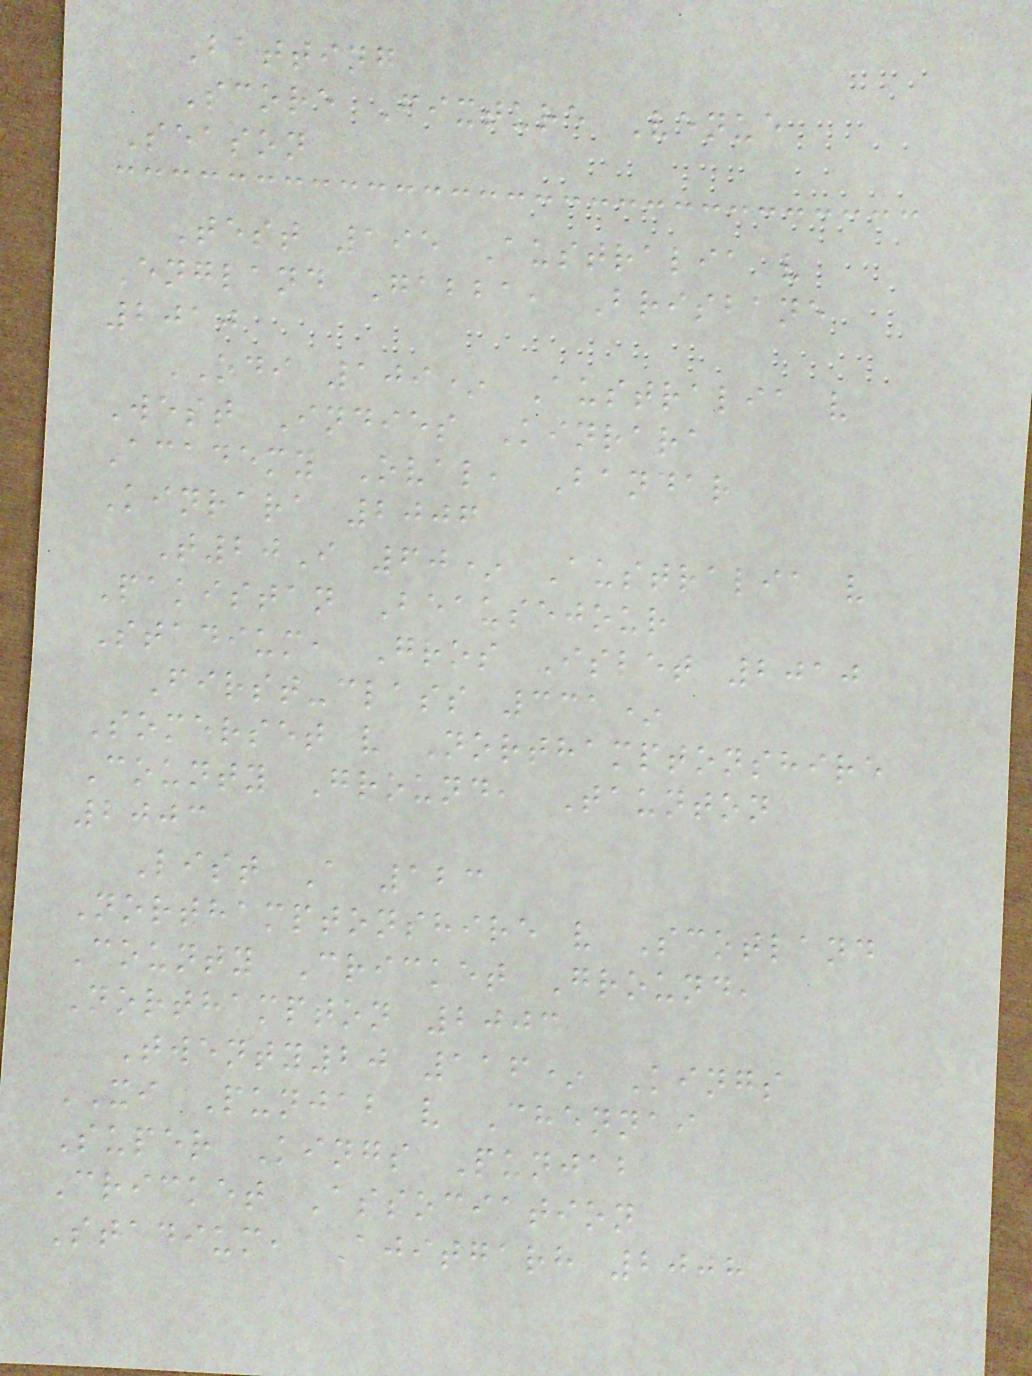Batting
Score Fixture Venue
Season
Test 195 Australia v
England Gabba, Brisbane
2010
ODI 109* Australia v
West Indies Kinrara
Academy Oval, Bandar
Kinrara 2006
T20I 60* Australia v
Pakistan Beausejour
Stadium, Gros Islet 2010
First-class 331*
Somerset v Northamptonshire
County Ground, Taunton
2003
List A 123
Northamptonshire v Scotland
County Cricket Ground,
Northampton 2003
Twenty20 116* Kings
XI Punjab v Chennai
Super Kings Punjab
Cricket Association
Stadium, Ajitgarh 2008
